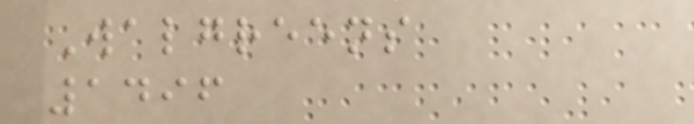Walgreens
1496
